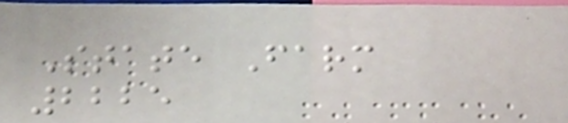State Farm
2225
